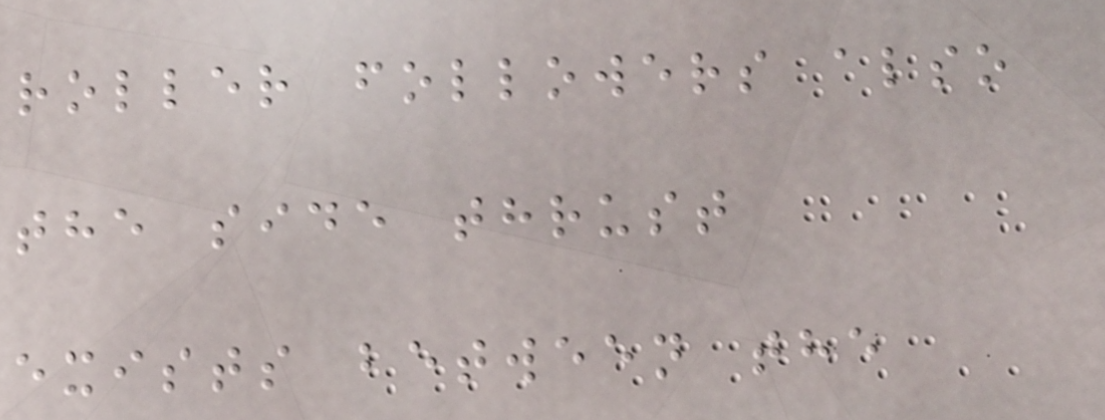roller followers also
the side thrust
exists between the
